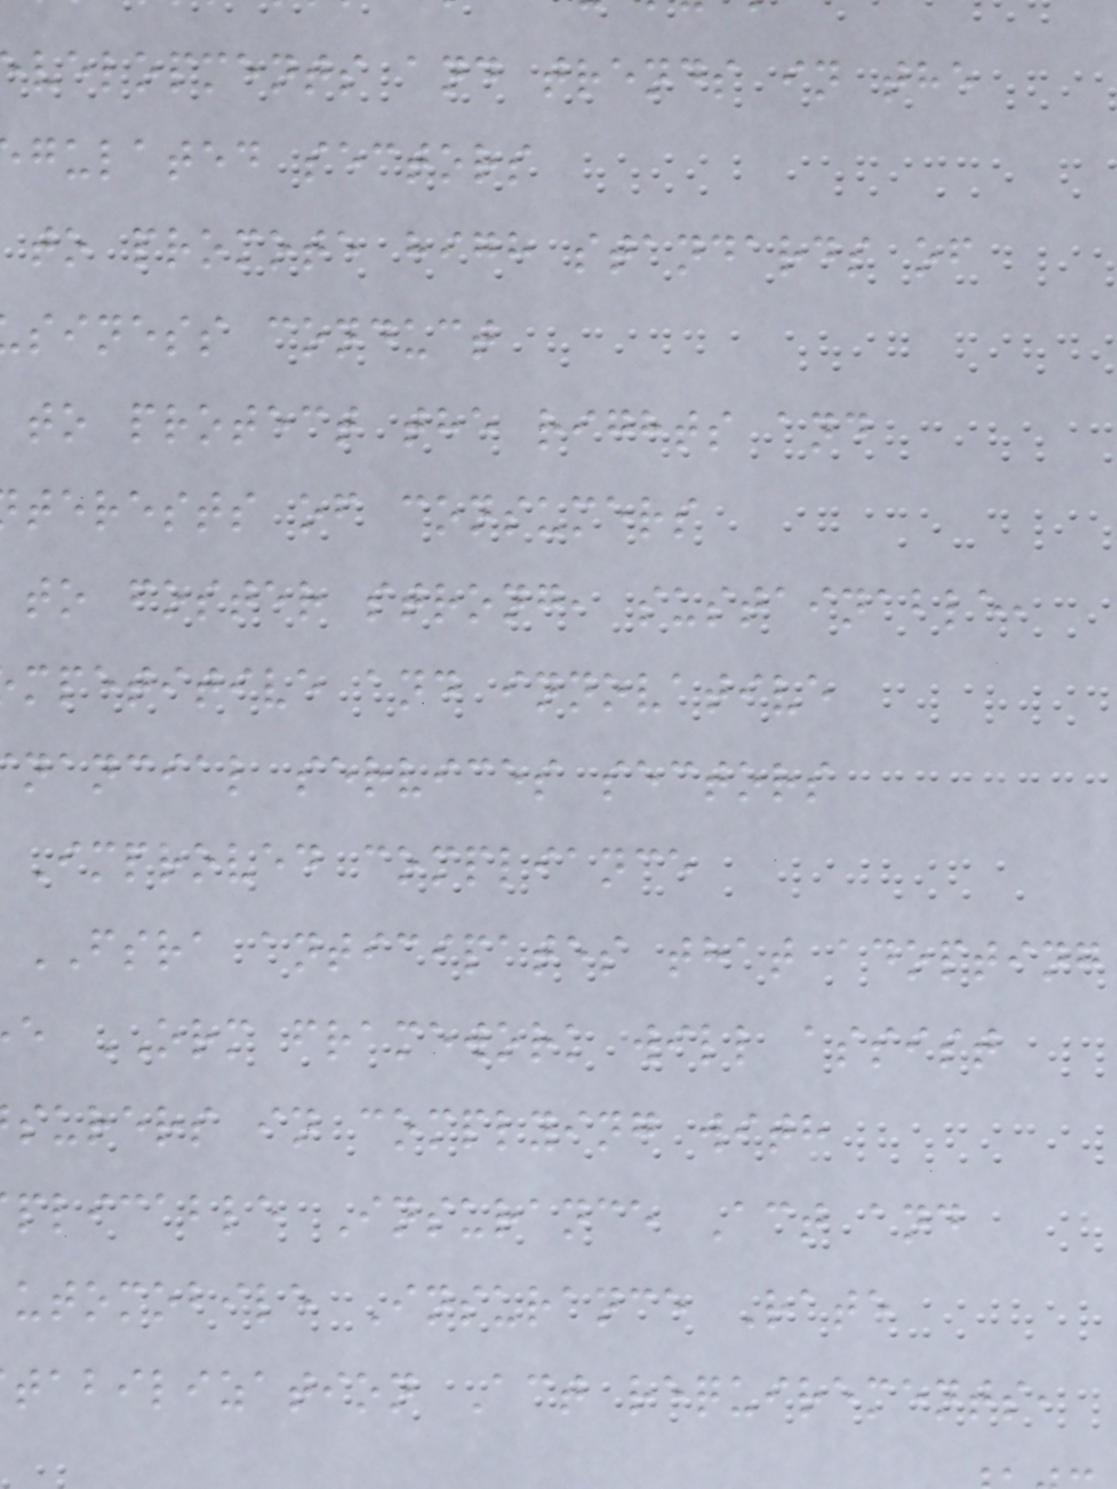velopments and trends in the
gulated sectors
to promote high standards of
siness conduct
to protect the rights and
terests of consumers
to foster strong, sustainable,
mpetitive and innovative
nancial services sectors
Improved compliance
FSRA anticipates that adopting
e ORM framework will assist
surers in complying with
plicable Insurance Act and
utomobile Insurance Rate
tabilization Act requirements,
